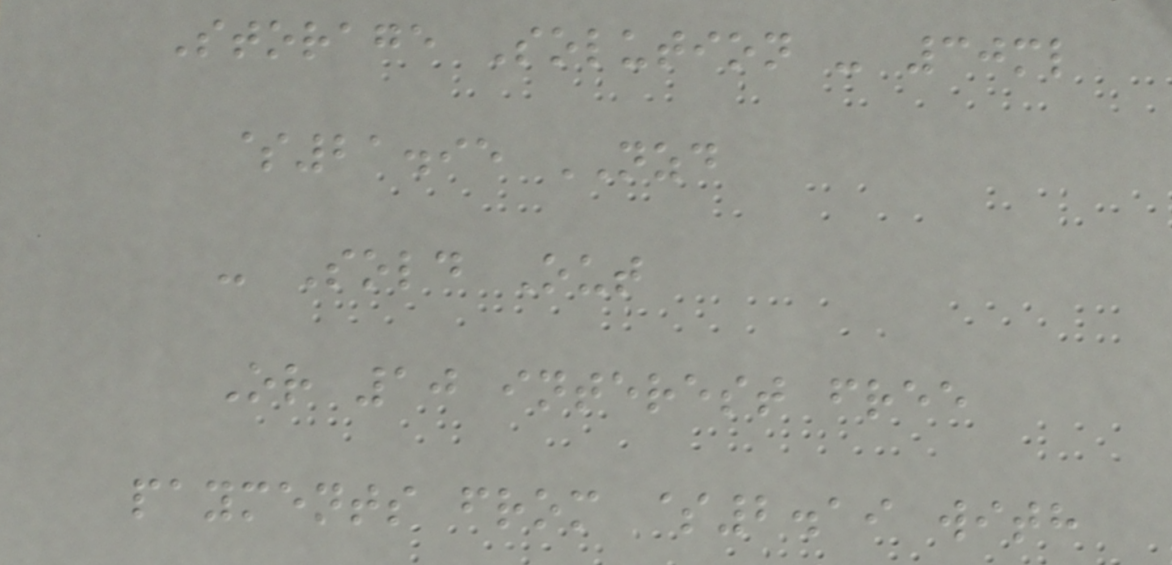Storage Solution - 30ml
$21.95 NZD
- Sold Out
Or 10 interest free
payments from $2.19 with
